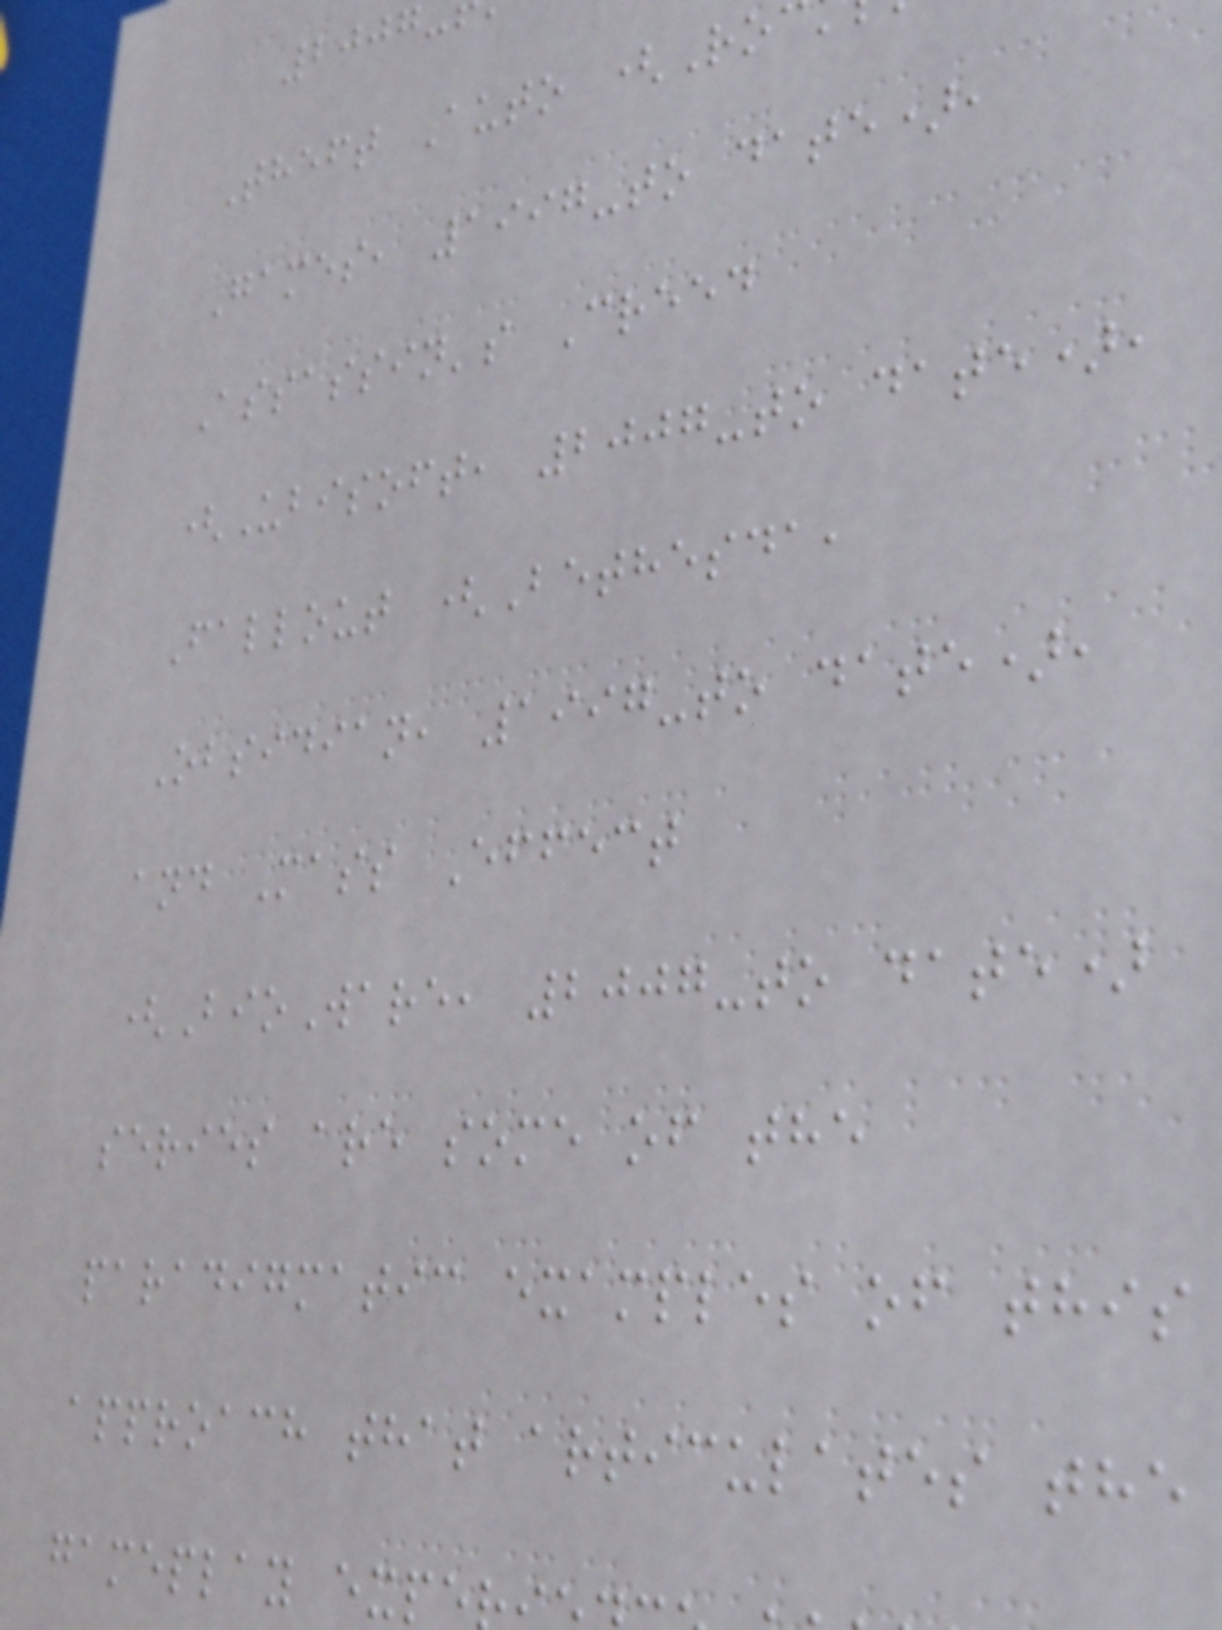Theft Auto (Ro
Games, 1997-to date),
Assassin's Creed
(Ubisoft, 2007-to date),
Fallout (Bethesda,
Obsidian, 1997-to date),
and Mass Effect
(BioWare, 2007-to date)
series are some of the
paradigmatic examples of this
approach that articulates the
gameplay expe
